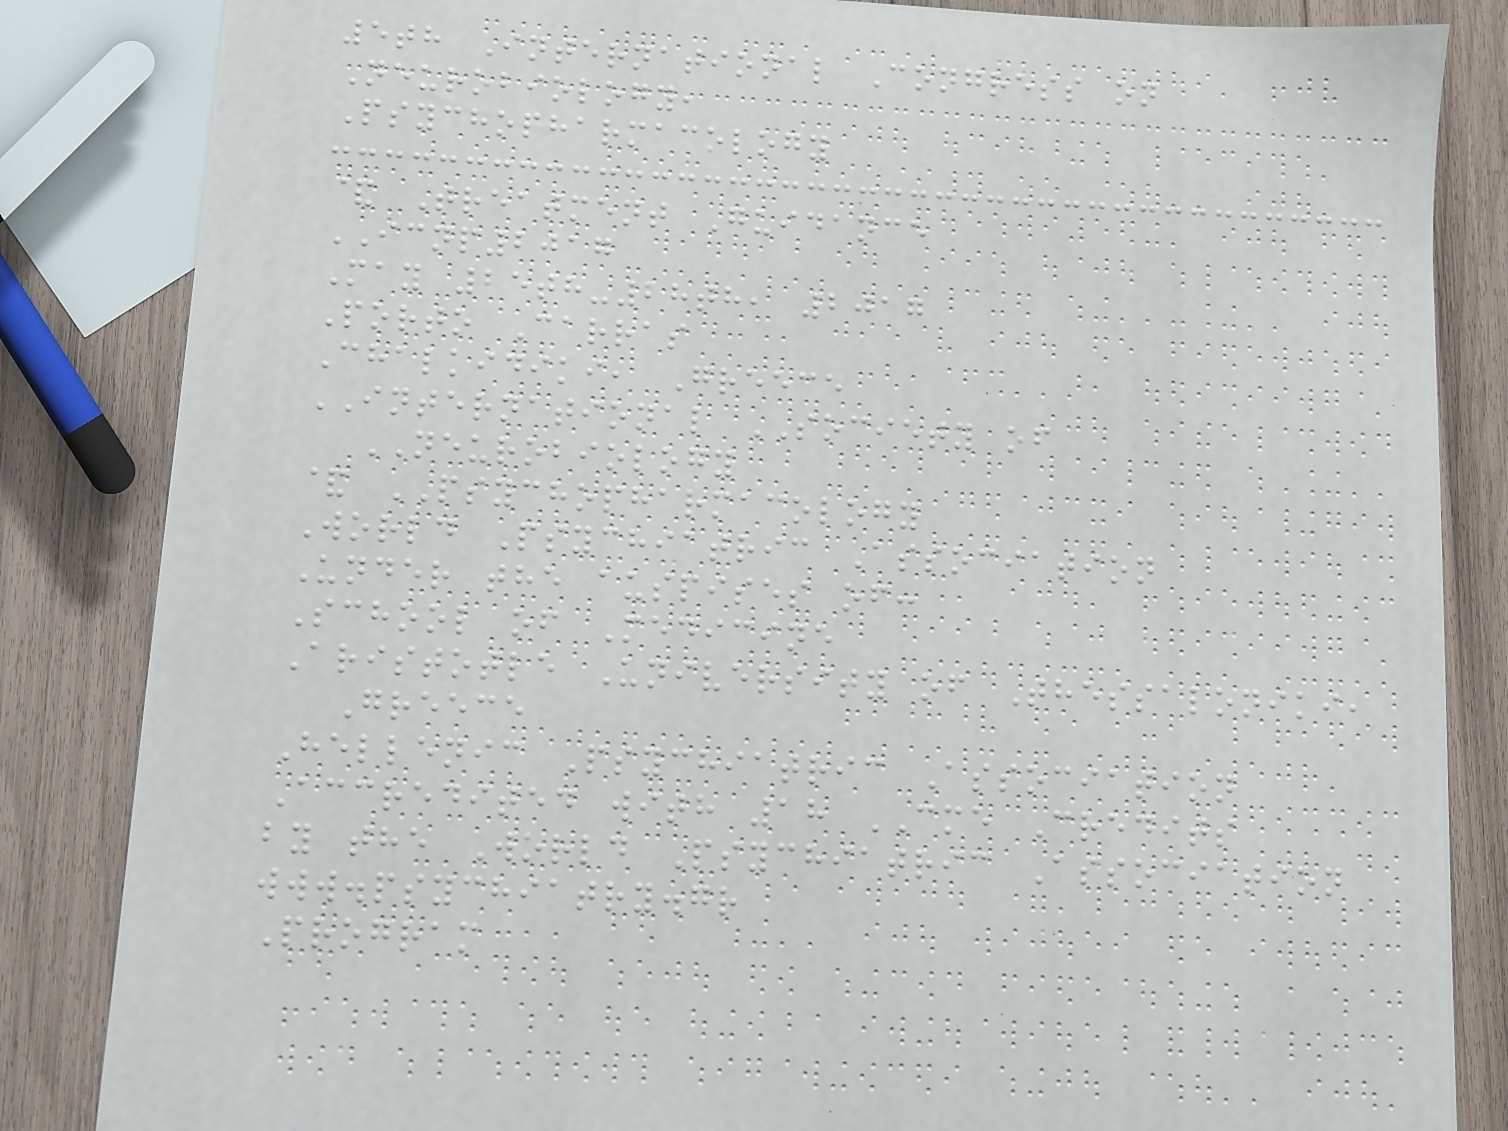5th International Congress on
Neurobiology,
Psychopharmacology
& Treatment Guidance
ICNP2017
May 25th-28th, 2017
Porto Carras
Chalkidiki, Greece
INTERNATIONAL SOCIETY of
NEUROBIOLOGY
& PSYCHOPHARMACOLOGY
World Psychiatric Association
Under the auspises of:
School of Medicine
Aristotle University of Thessaloniki,
Greece
Hellenic Psychiatric Association
Accredited with 18 CME Credits
by the World Psychiatric Association
www.psychiatry.gr
Program
